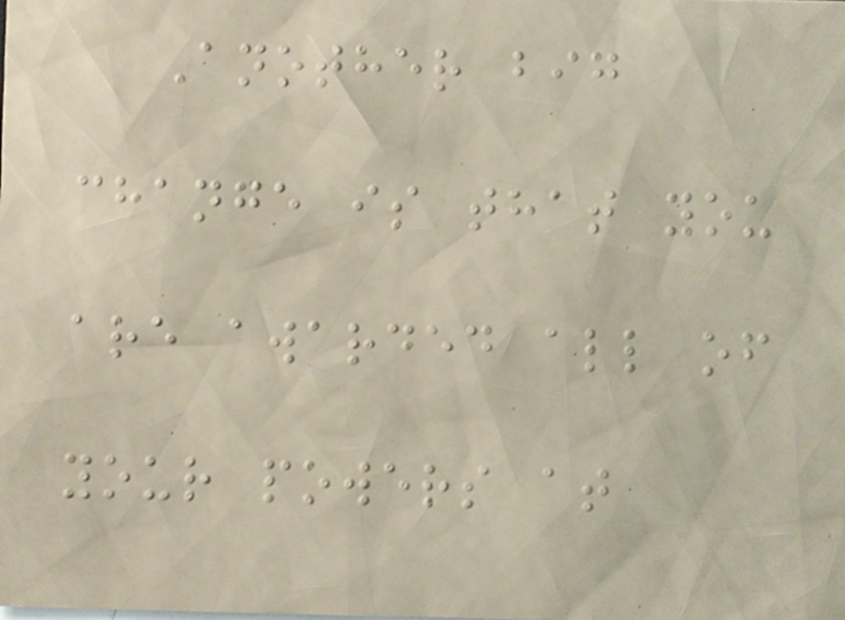Another big
change is that you
are awarded all of
your powers at
